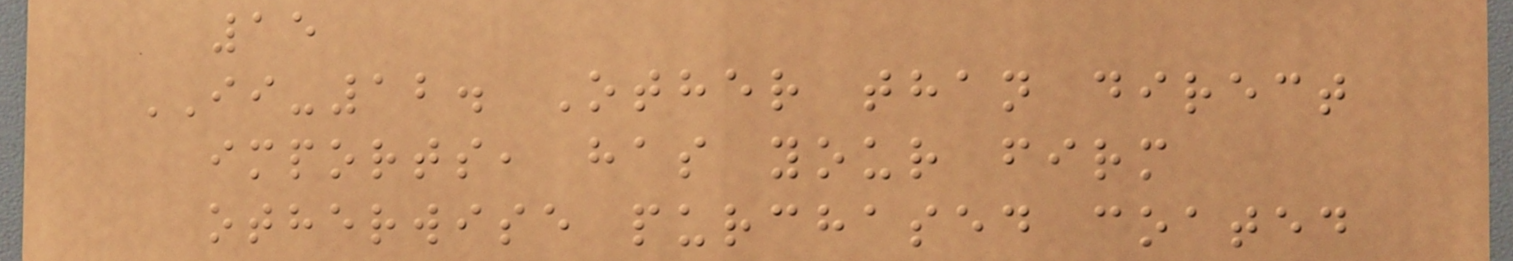15
II-12. Other than direct
imports, has your firm
otherwise purchased coated
